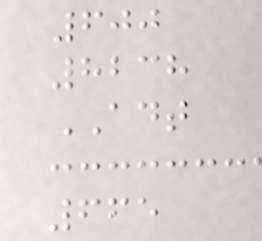600
8238
ADT
665
